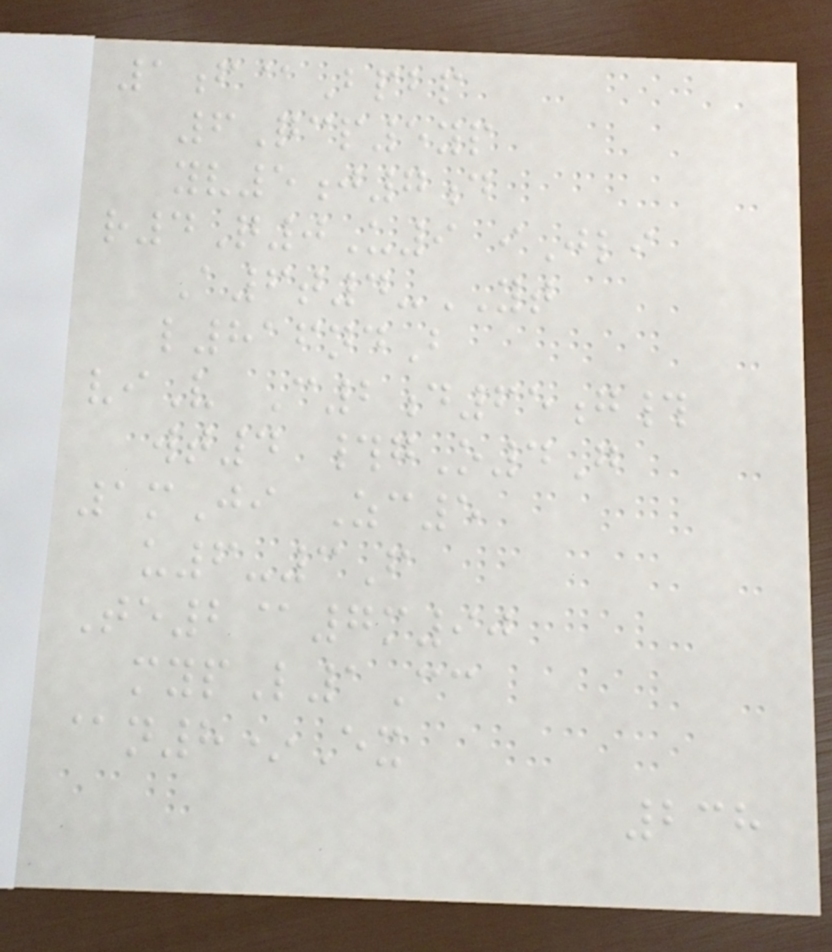1f@Bpbp
6Qcp5yp
yv5j7d
r4Q0U9 iJli
A6t4-YT
l816ndB
viV C2d65g#
wt4 #gO4G
1mJi Zc5
u6-3F
Te2@7m90
mypL1Cc
@n8*Ex
238
